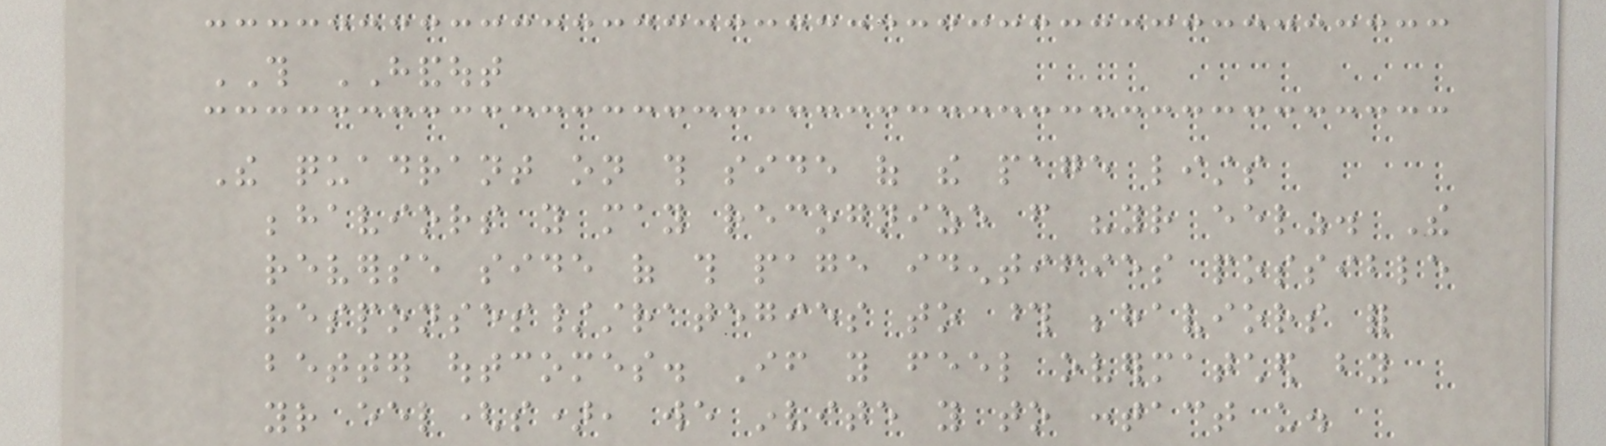THIS HANDOUT
The quadrant on this side of the page lists
behaviors you may recognize from "your eel". The
reverse side of this page identifies possible
responses/strategies to those behaviors for
better outcomes. If you feel overmatched by
your eel(s), we invite you to contact us.
